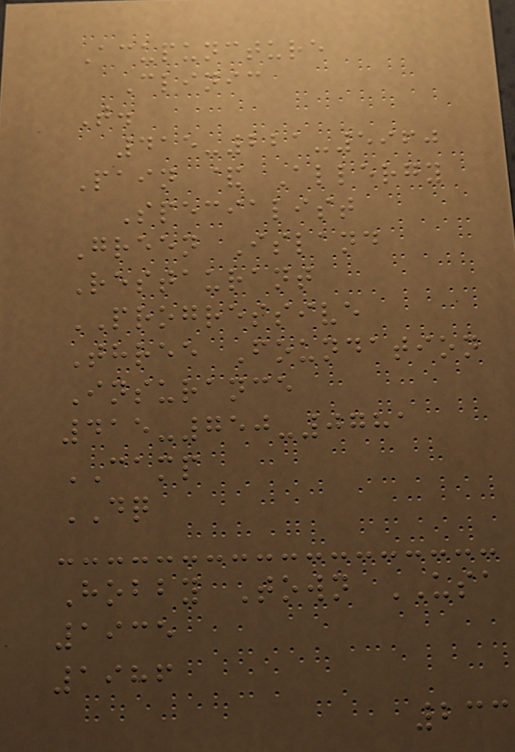Acupuncture
Clinic
T.
415-221-5960
Pain & Allergy
Specialist
Green Island
Restaurant
PROGRESSIVE
Three Foundation
Insurance
415-750-0781
CAMP
DQ
Hobby Town USA
1935
1986
233
